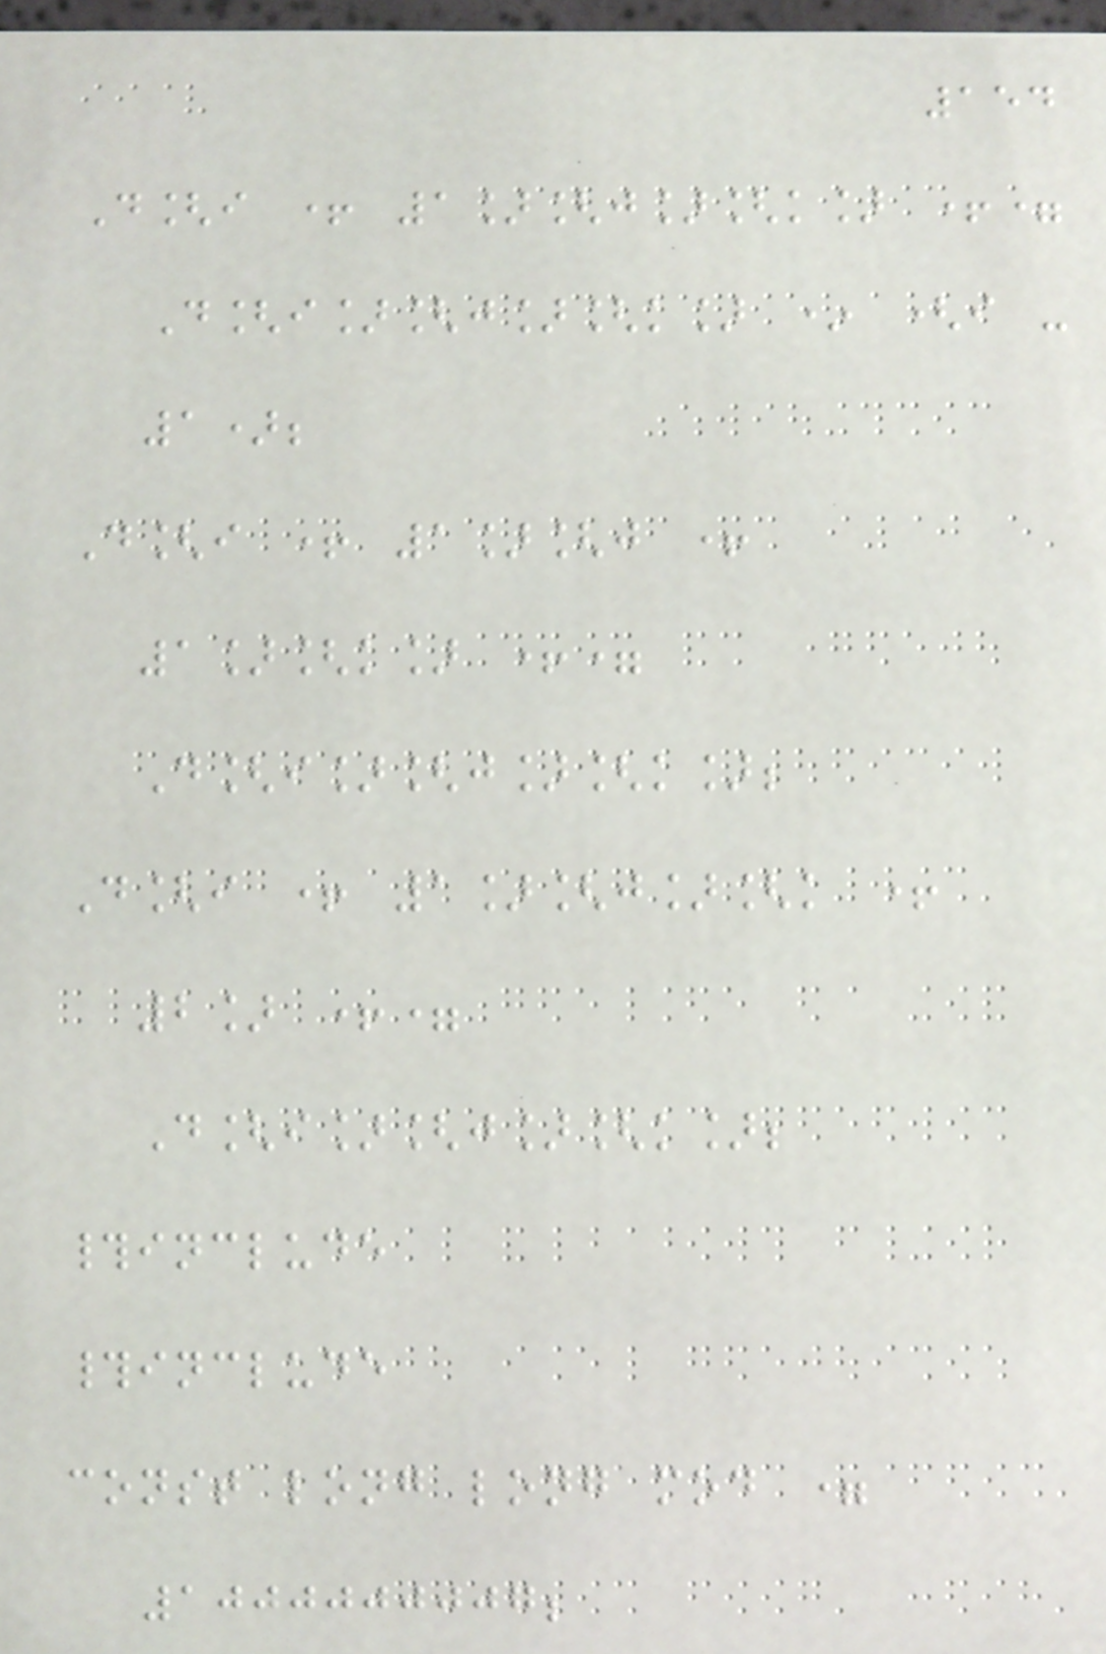154
D[i + 1][j][k] +=
D[i][j][k] * (i -
1);
D[i + 1][j +
1][k] +=
D[i][j][k];
D[i + 1][j][k +
2] +=
D[i][j][k];
#include
#include
const long long mod =
1000000007;
